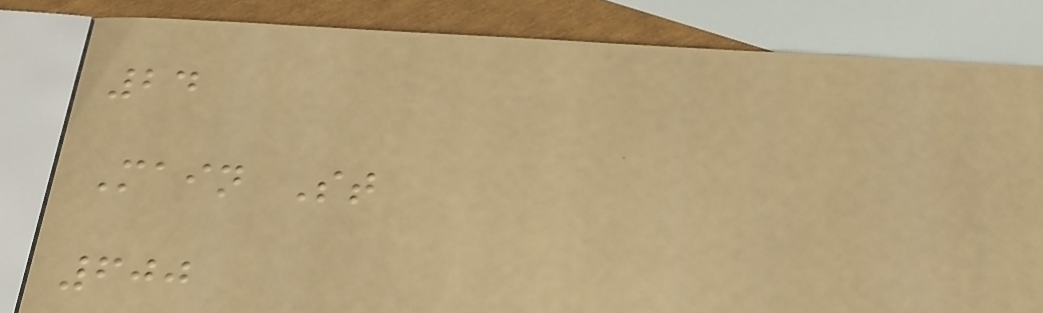24
Main St
600
